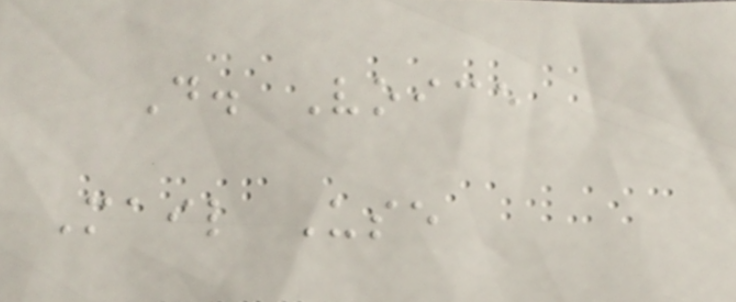D. Voice
Mail Use
